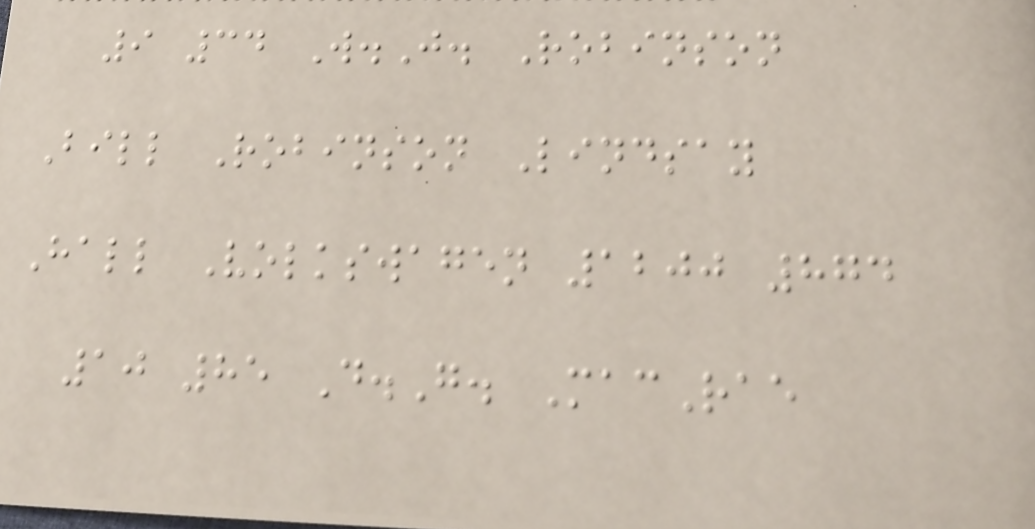9 34 W.J. Robinson
Bill Robinson Lindsay
Hall Volkswagen 1200 874
10 85 D.G. MacRae
